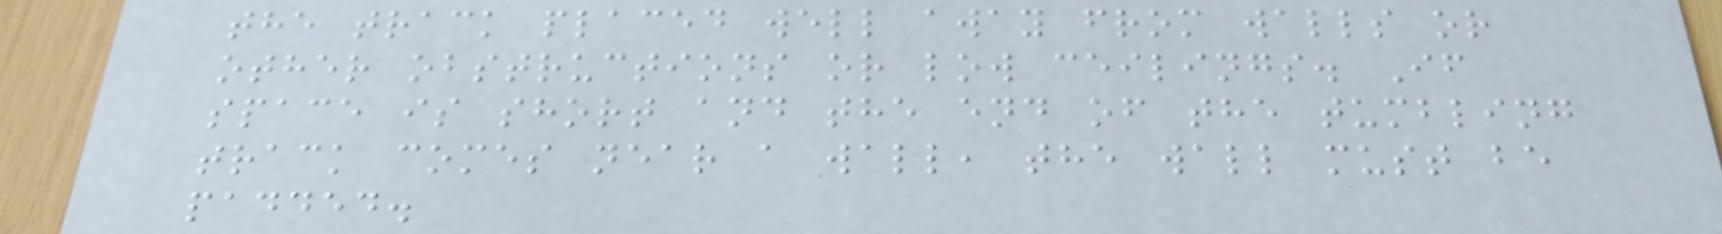the track placed well away from walls or
other obstructions or low ceilings. If
space is short and the end of the tumbling
track comes near a wall, the wall must be
padded.
